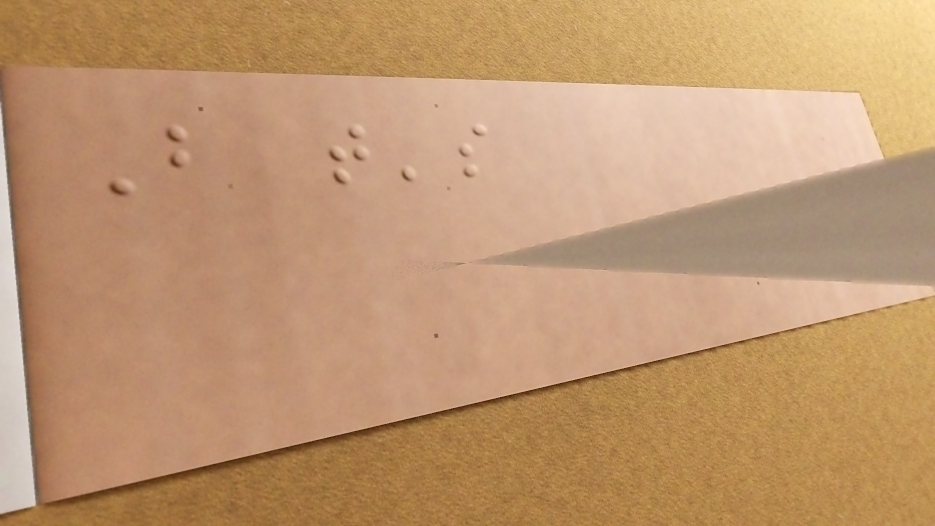But that's
